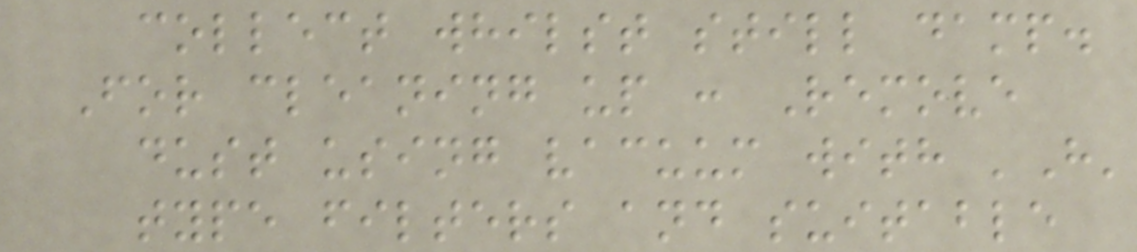collect whilst still damp.
For cleaning up : Remove
dust using vacuum with 'H'
type filters and suitable
